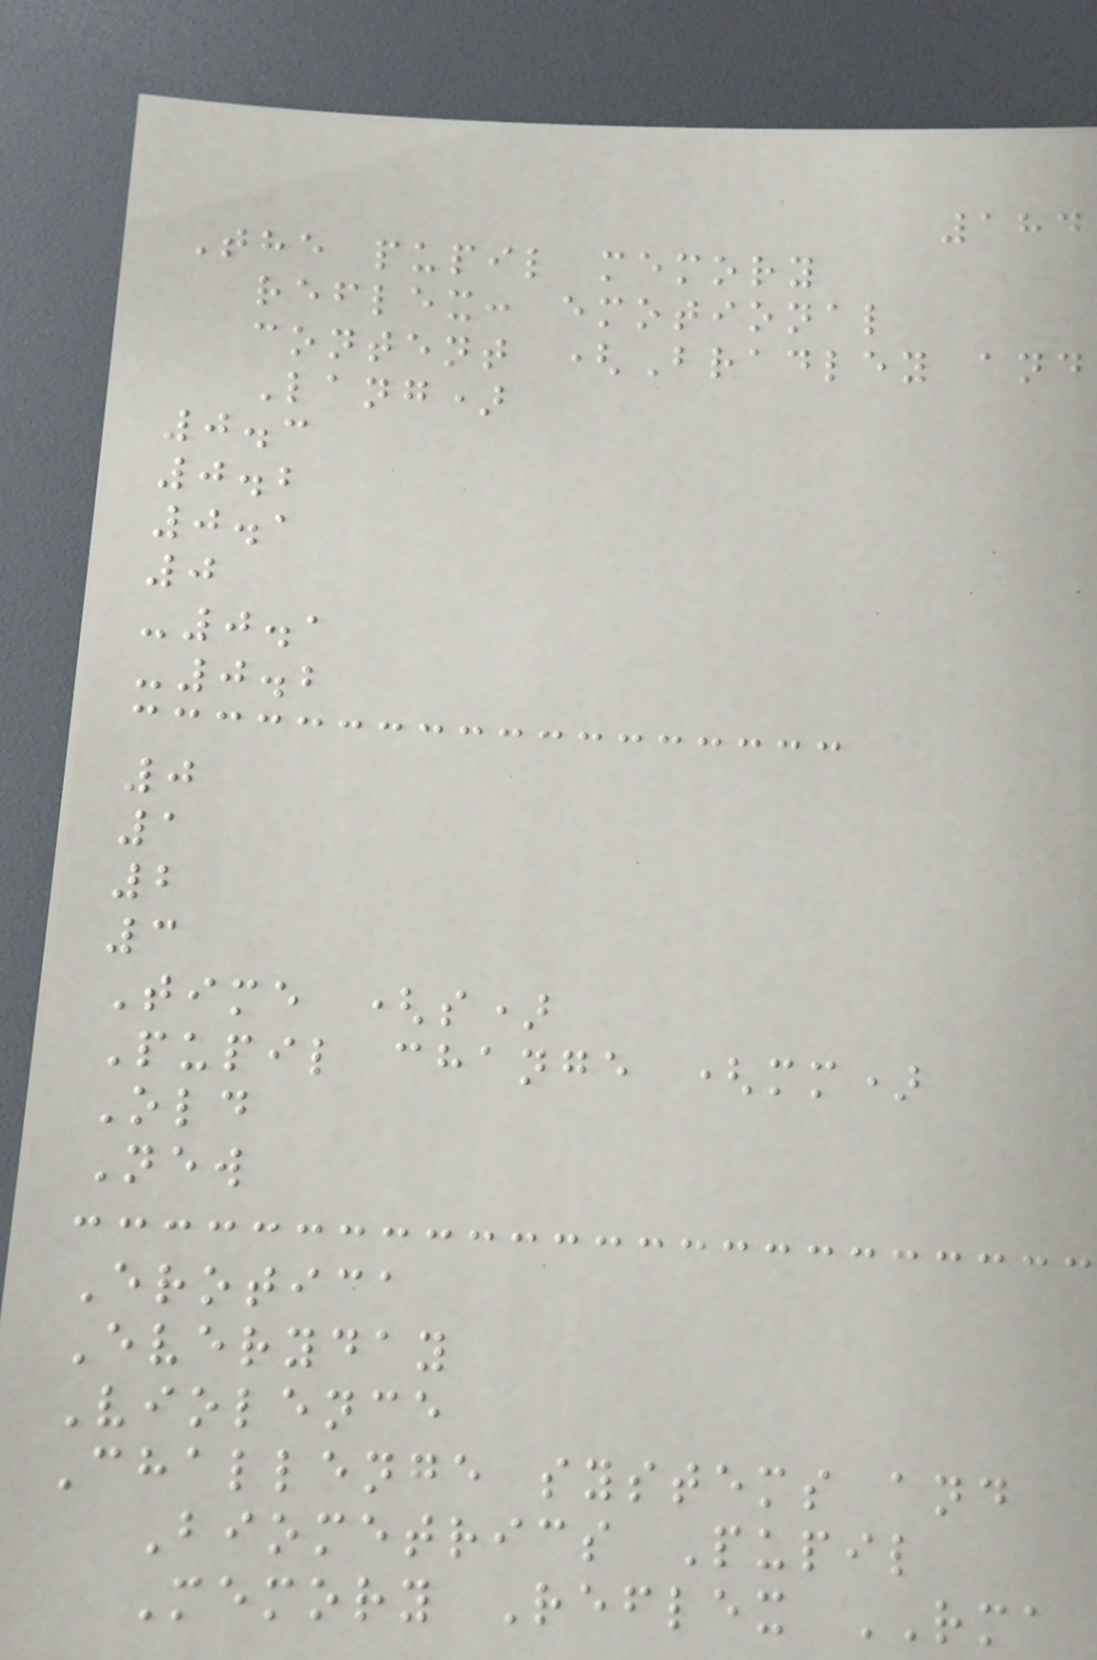184
The pupil memory
reflex: emotional
content (Bradley and
Lang)
0.3
0.2
0.1
0
-0.1
-0.2
0
1
2
3
Time (s)
Pupil change (mm)
Old
New
Erotica
Everyday
Violence
Challenge systems and
Biometrics Pupil
Memory Reflex RMA
